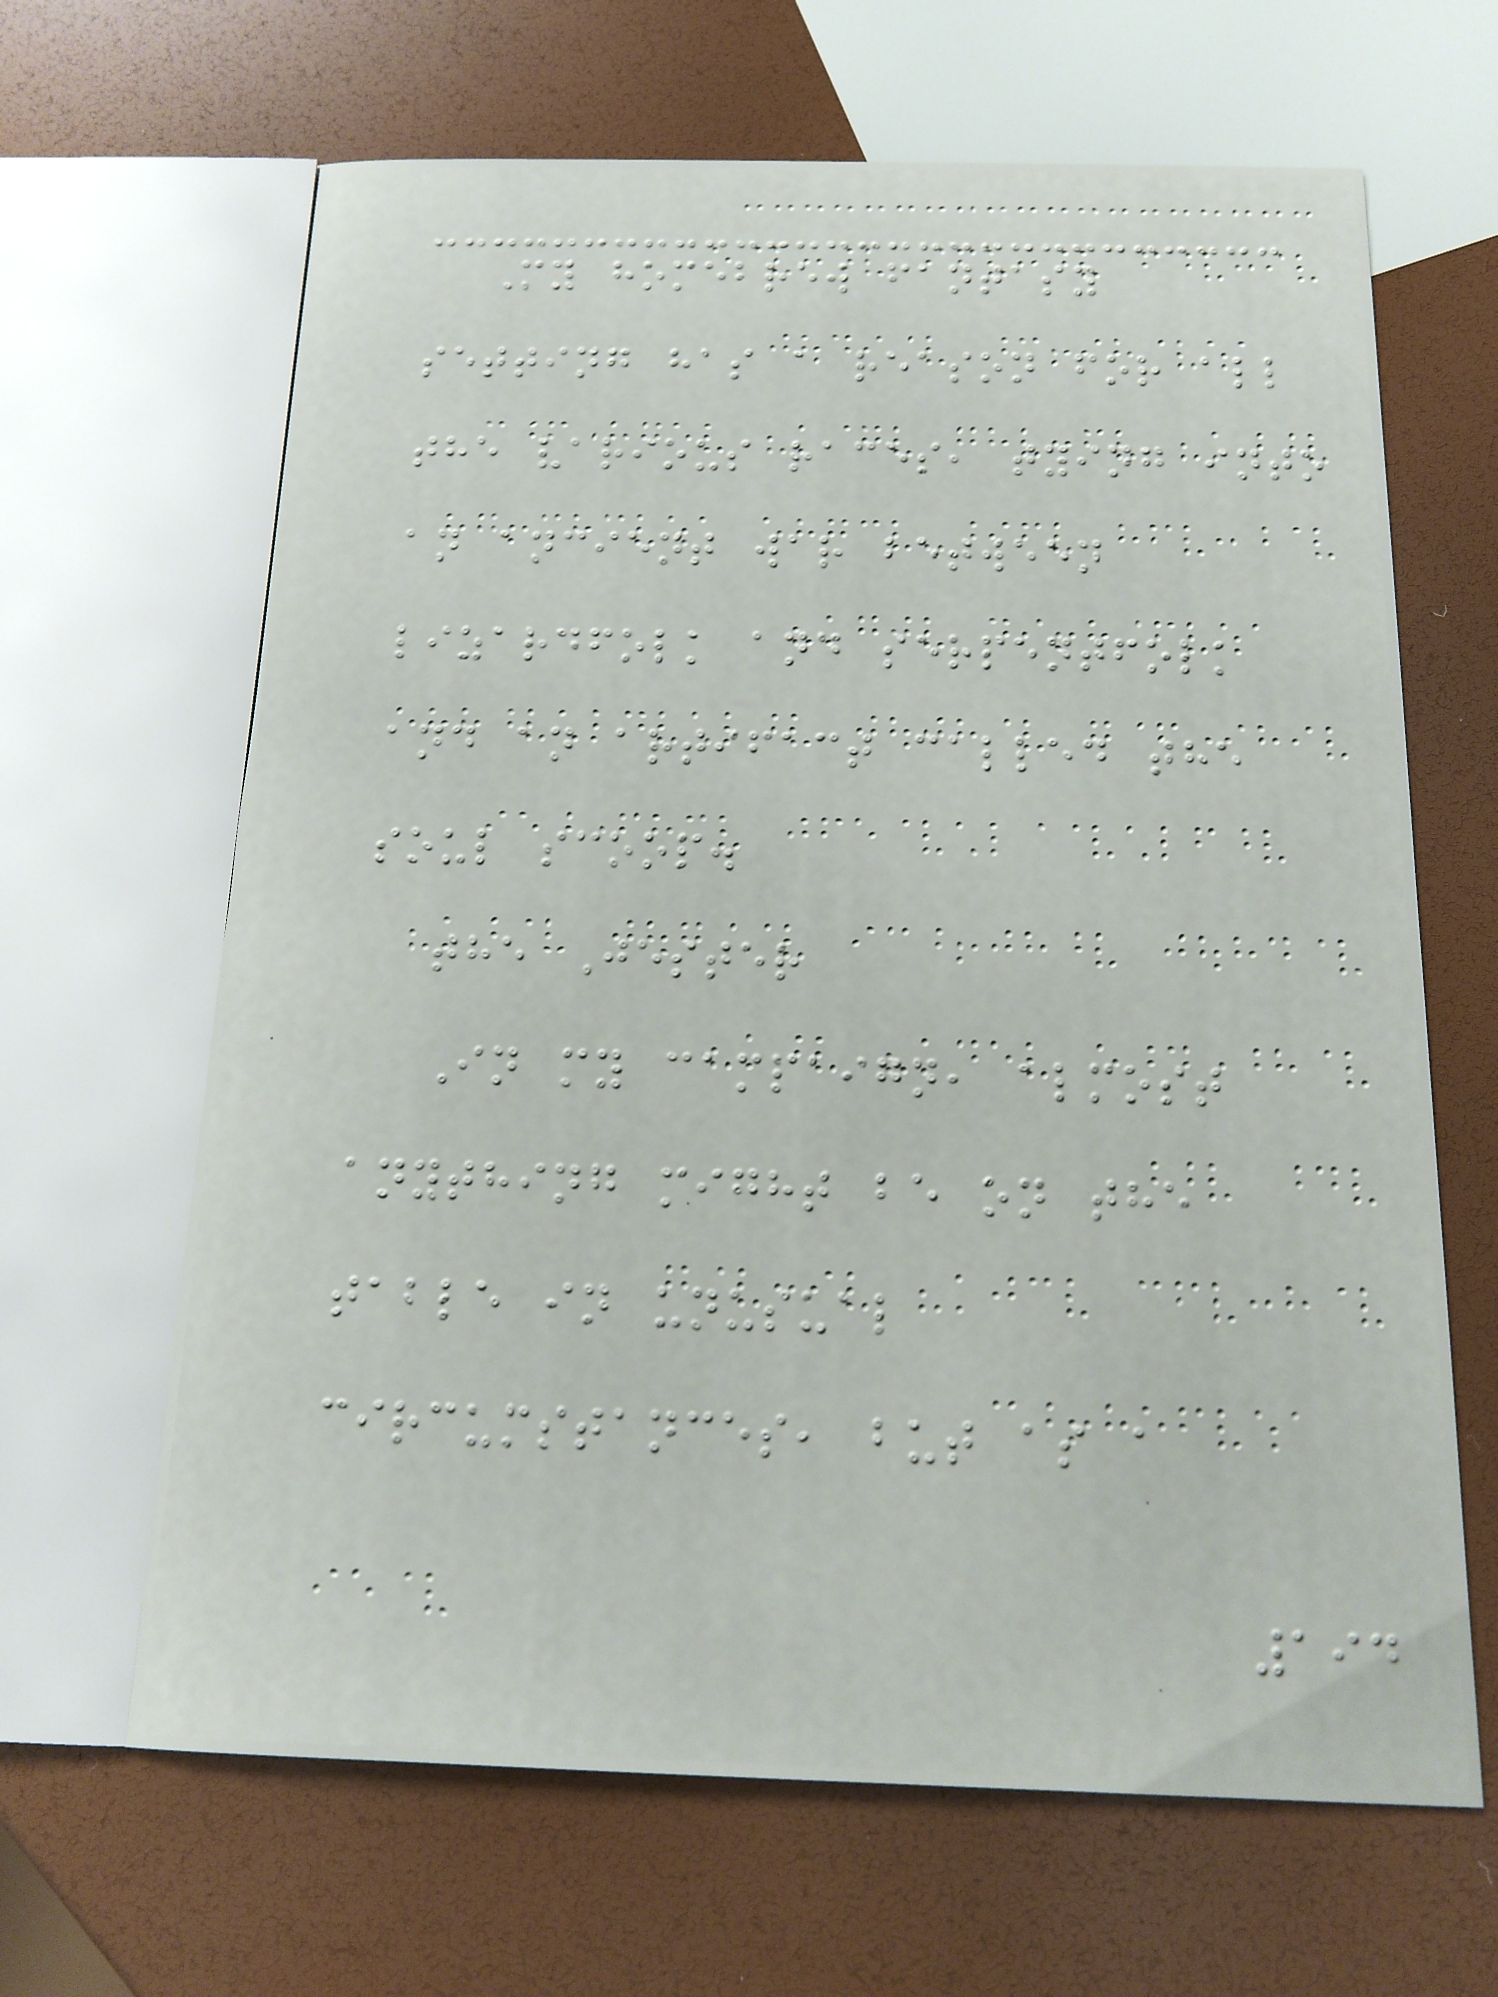My homebrew fantasy
setting has a reason for all
the various races, tying into
an ancient war between
lizardfolk and serpentfolk
and an artifact called the
soul scoop.
the Jester
In my campaign, almost
anything might be on the
table in unusual
circumstances, but as a
194
